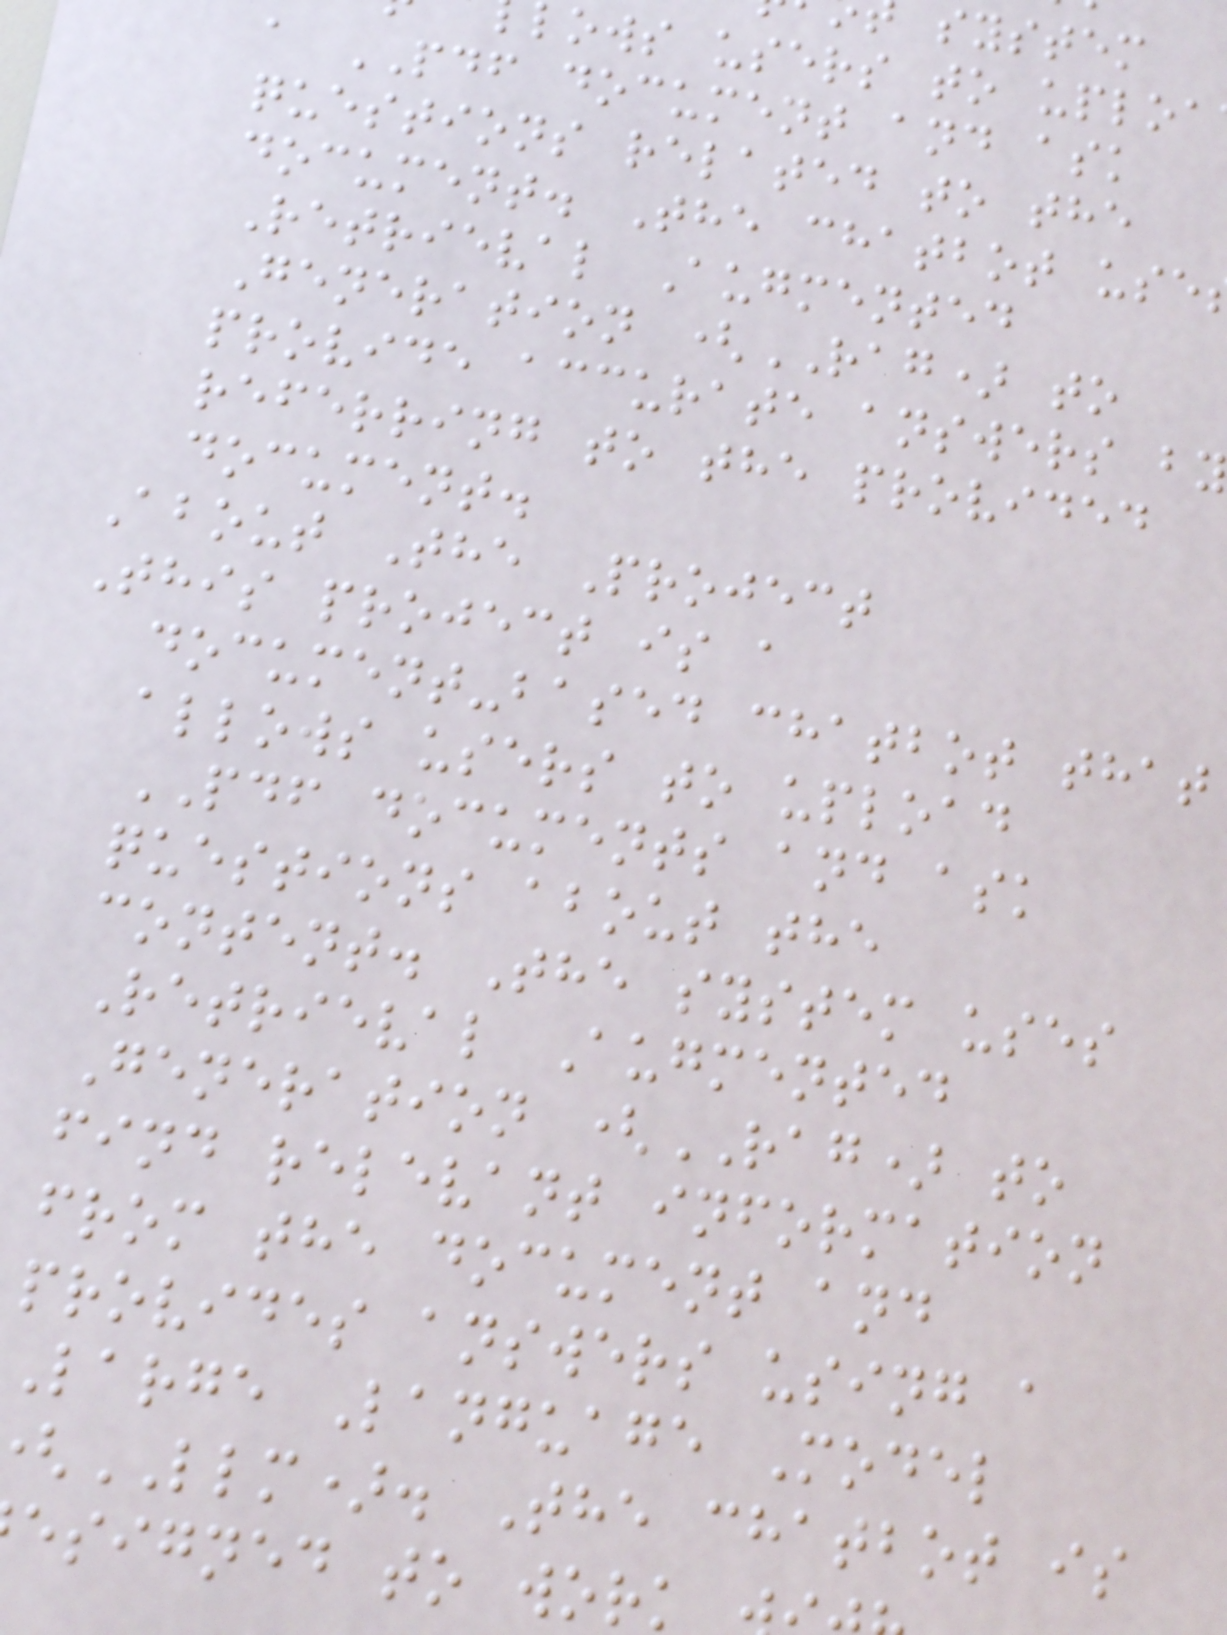ows users to uploa
a PDF document and ask
questions related to the
document. The chatbot use
Retrieval Augmented
Generation (RAG) to
provide accurate answers by
referring to the provided
document.
About The Project
This project is a
document-based chatbot that
allows users to upload
PDF documents and ask
questions about the
content. The system uses
Retrieval Augmented
Generation (RAG) to
find relevant information
from the document and
provides answers using a
Large Language Model
LLM). The chatbot is
esigned to work
